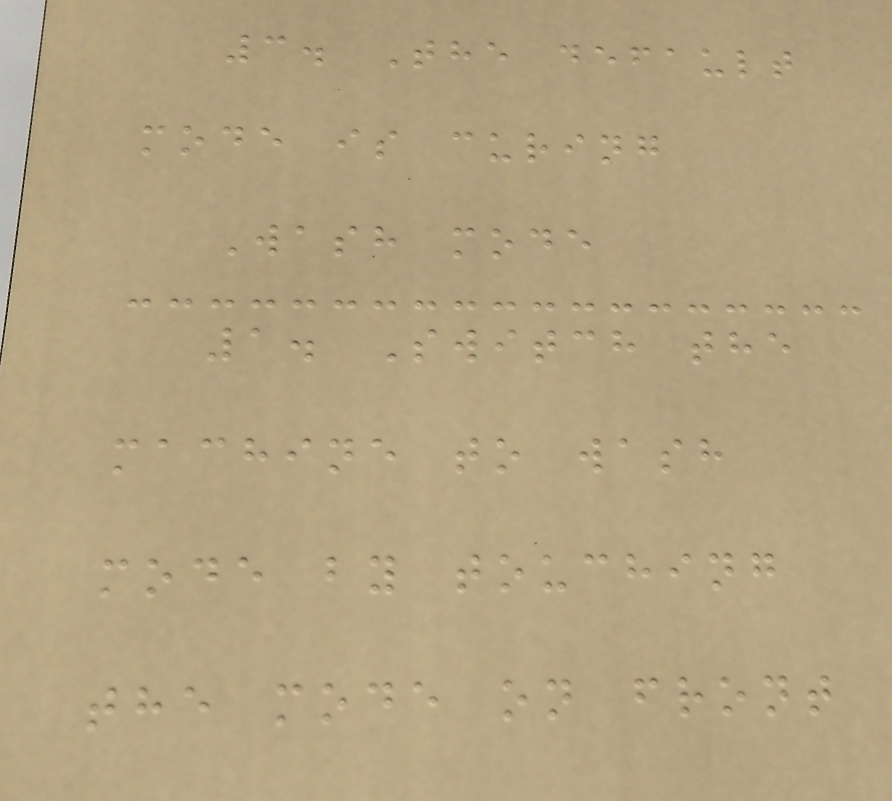3. The default
mode is curing
Wash mode
1. Switch the
machine to wash
mode by touching
the mode on front
